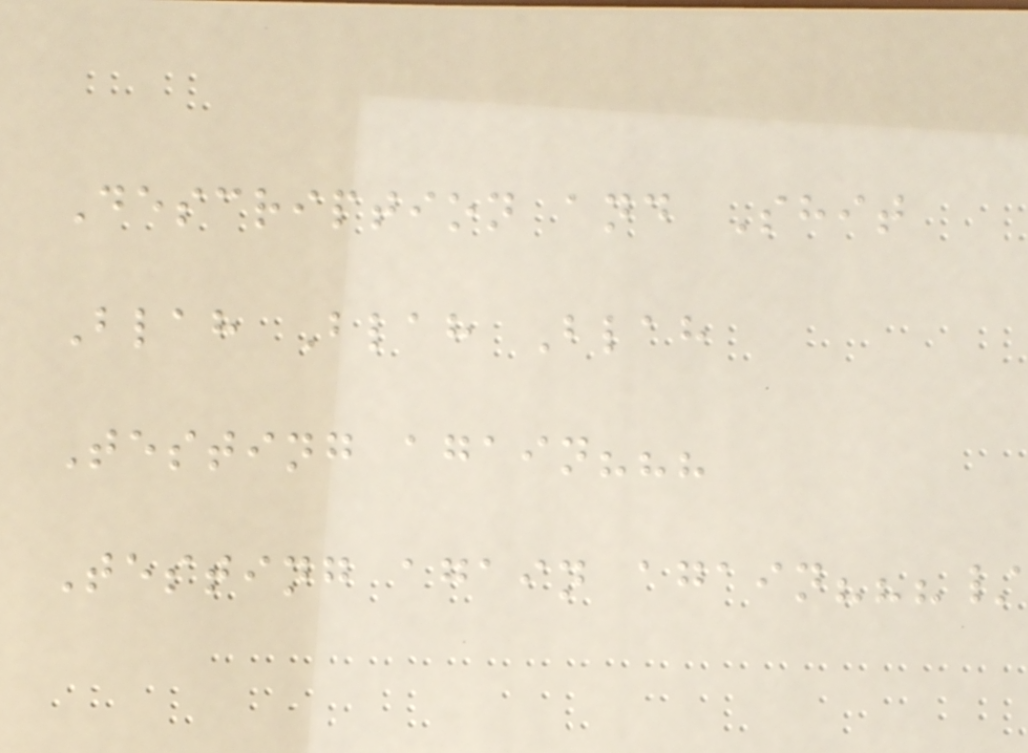Description and Shit
Blah Blah Blah
Testing again???
Testing again again???/
